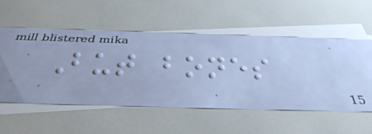But bones
